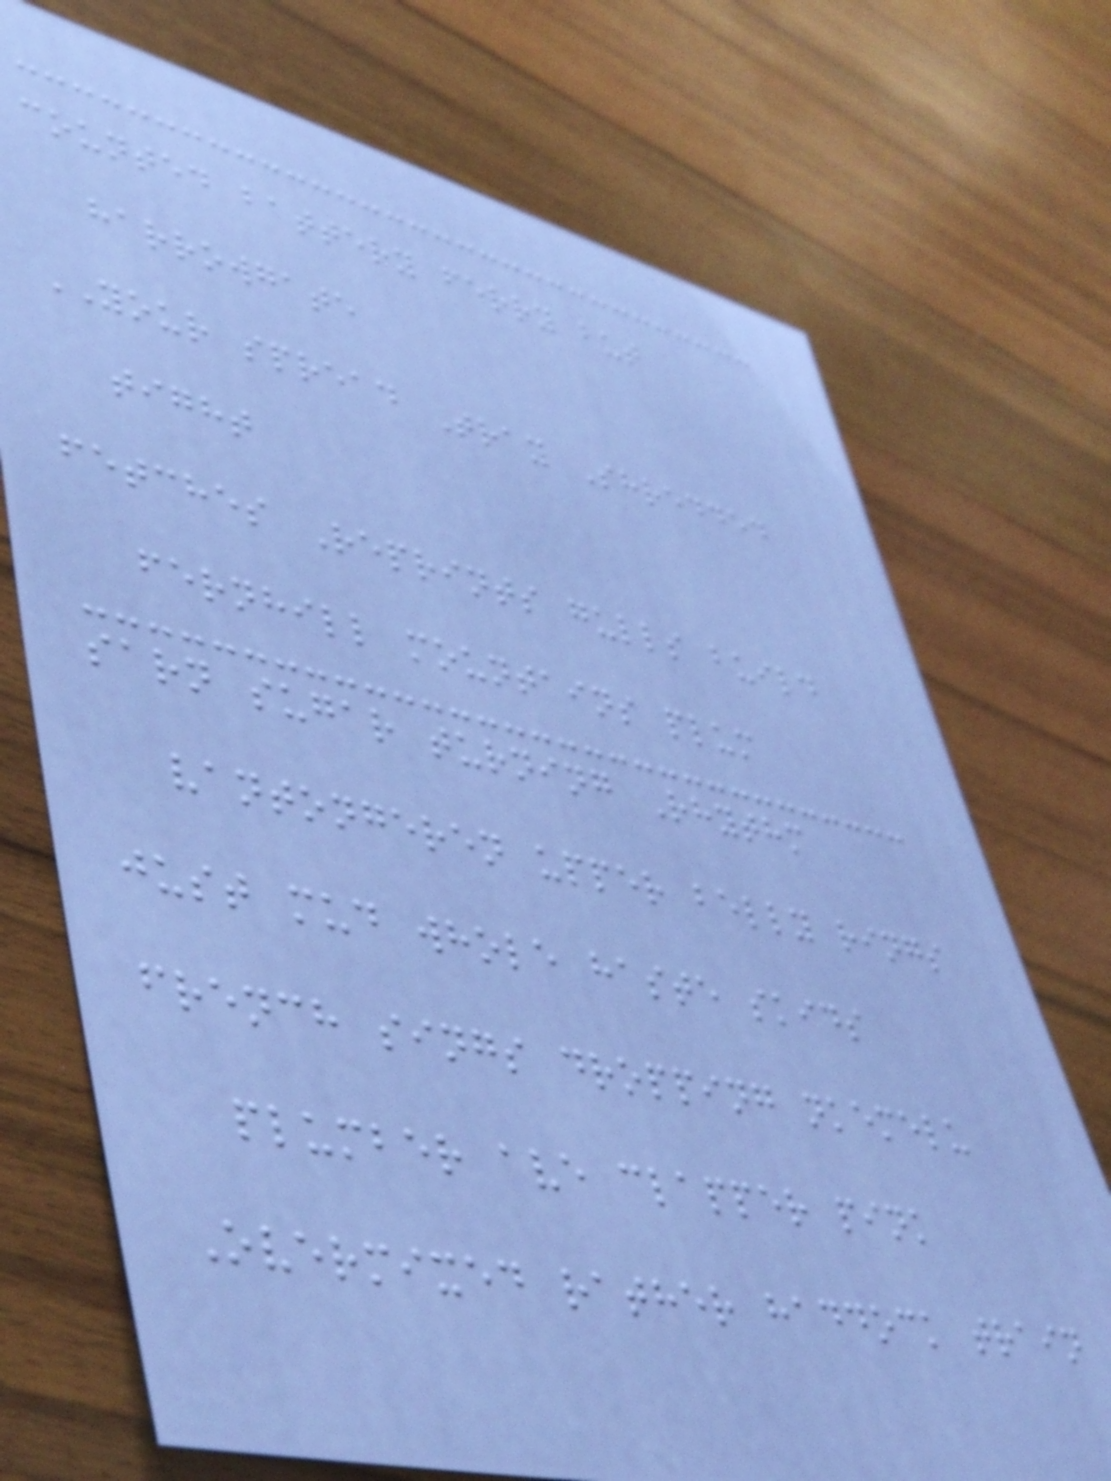counted battery ferry but
harrowgate
YOUR spread Tray Shredded
tight
fetches Reprints gulls build
fernhill mountains plum
sarn sugar turning Rhythm
vantongeren upper belly rings
just mud whole haste skids
french sings dropping nkemelu
plumber ave clapper pink
Overmixed rather haddock train
